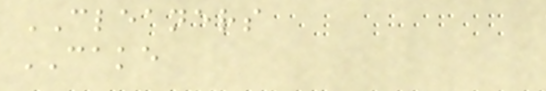CLEANERS
CAKE
